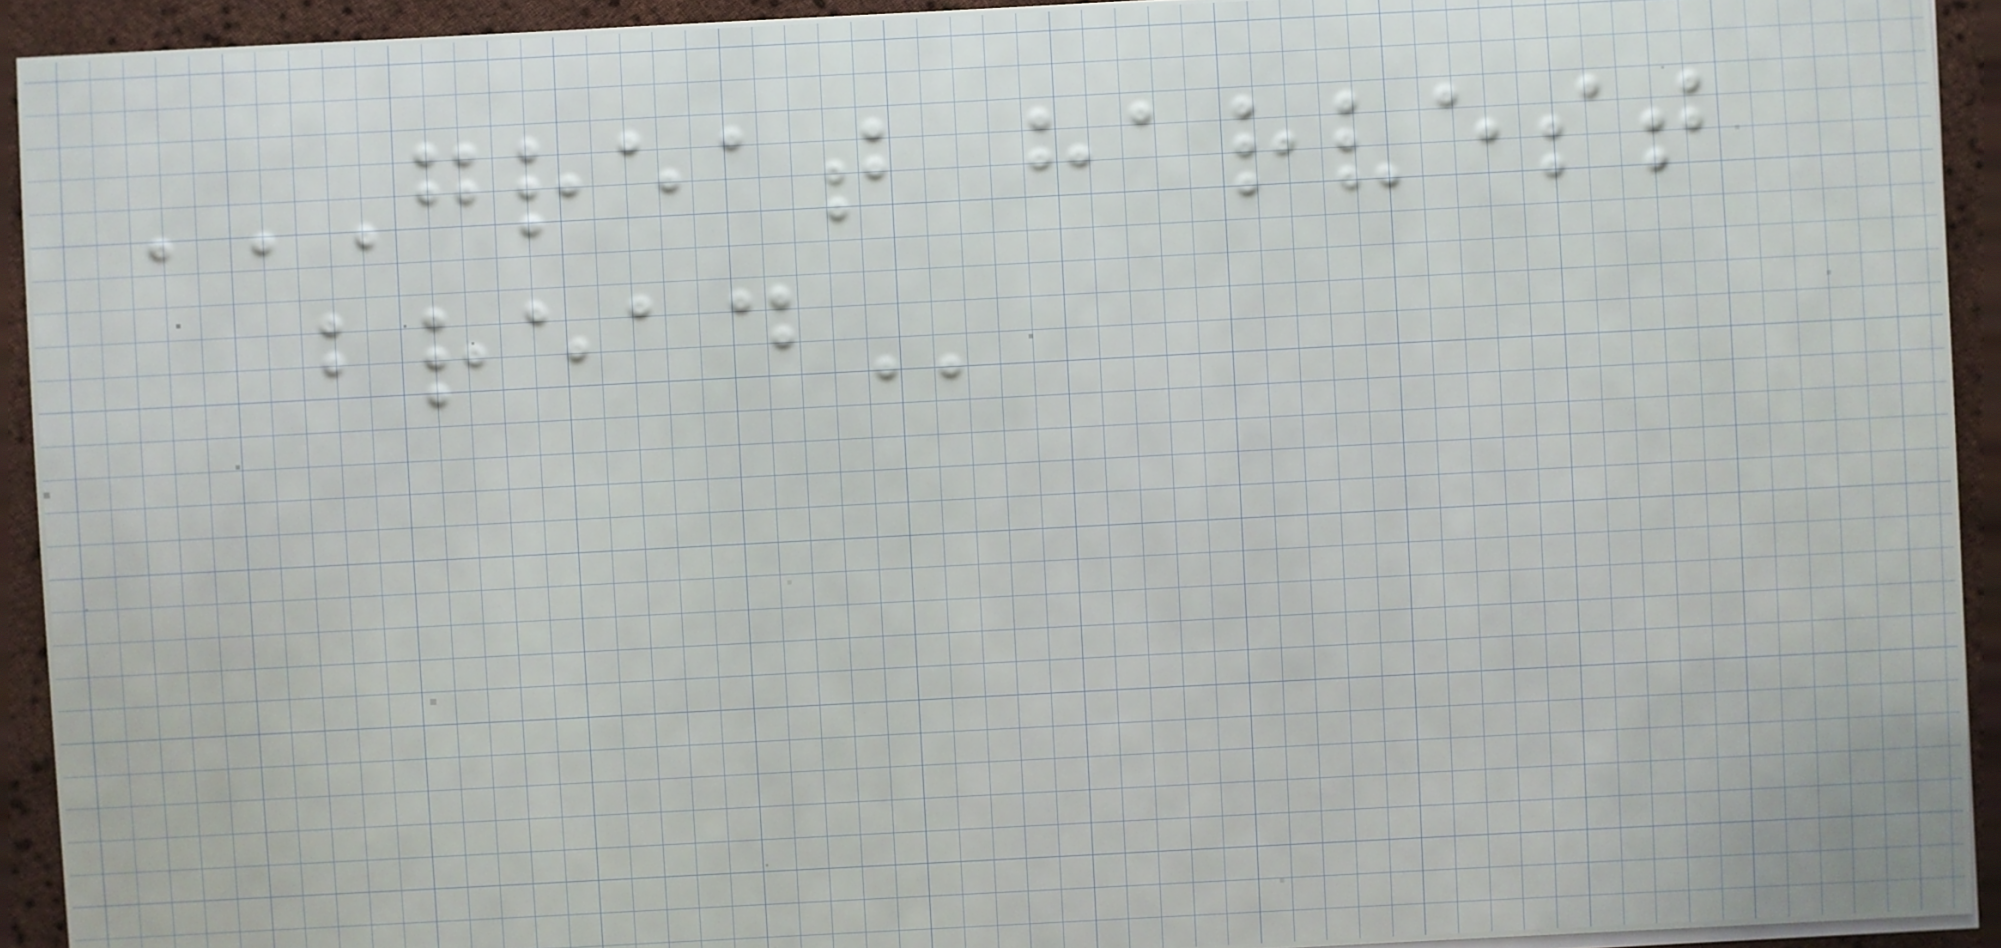GREAT HARVEST
BREAD
